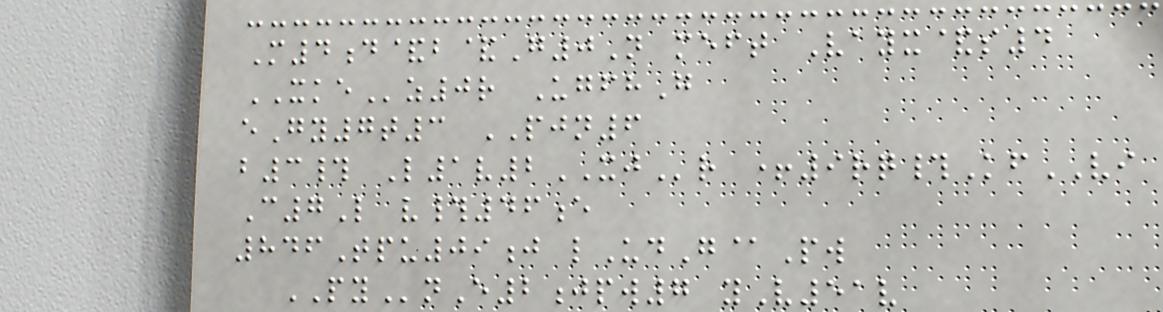M4d&b&G0N meft Vayx&s4
XKEz0r UgfhG
eGy7t3 PJN6
b3# L1v2XJr +9rq#KfVI
C7L v#46e
846Tpu09j lUdG@Pw
PYnE2jpw7 yV51v
